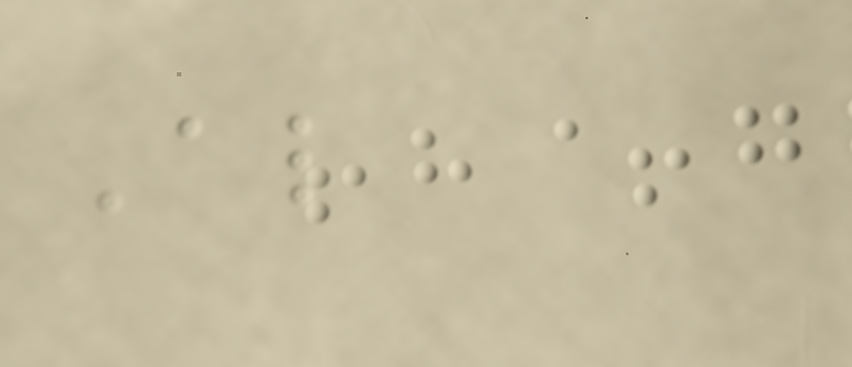Also
